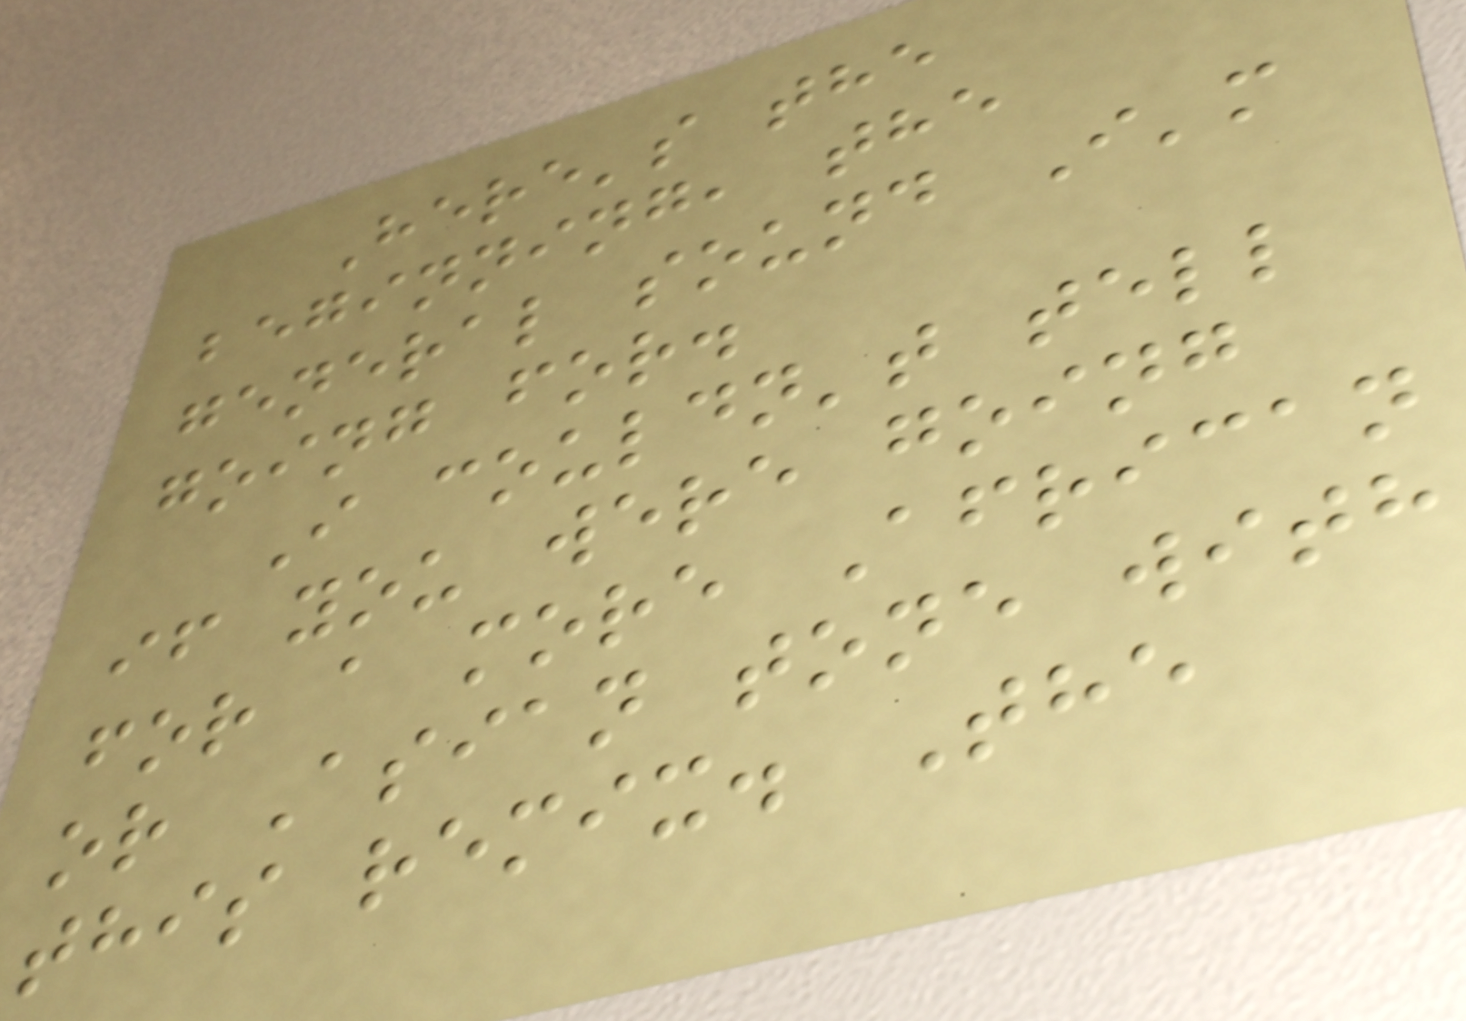Here's the
beginning, the
general sound I'm
going for.
I couldn't tell
if you were going
for a more African
or Asian tone with
this remix. The
